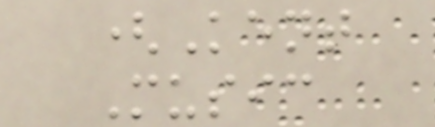(Kent
Music
